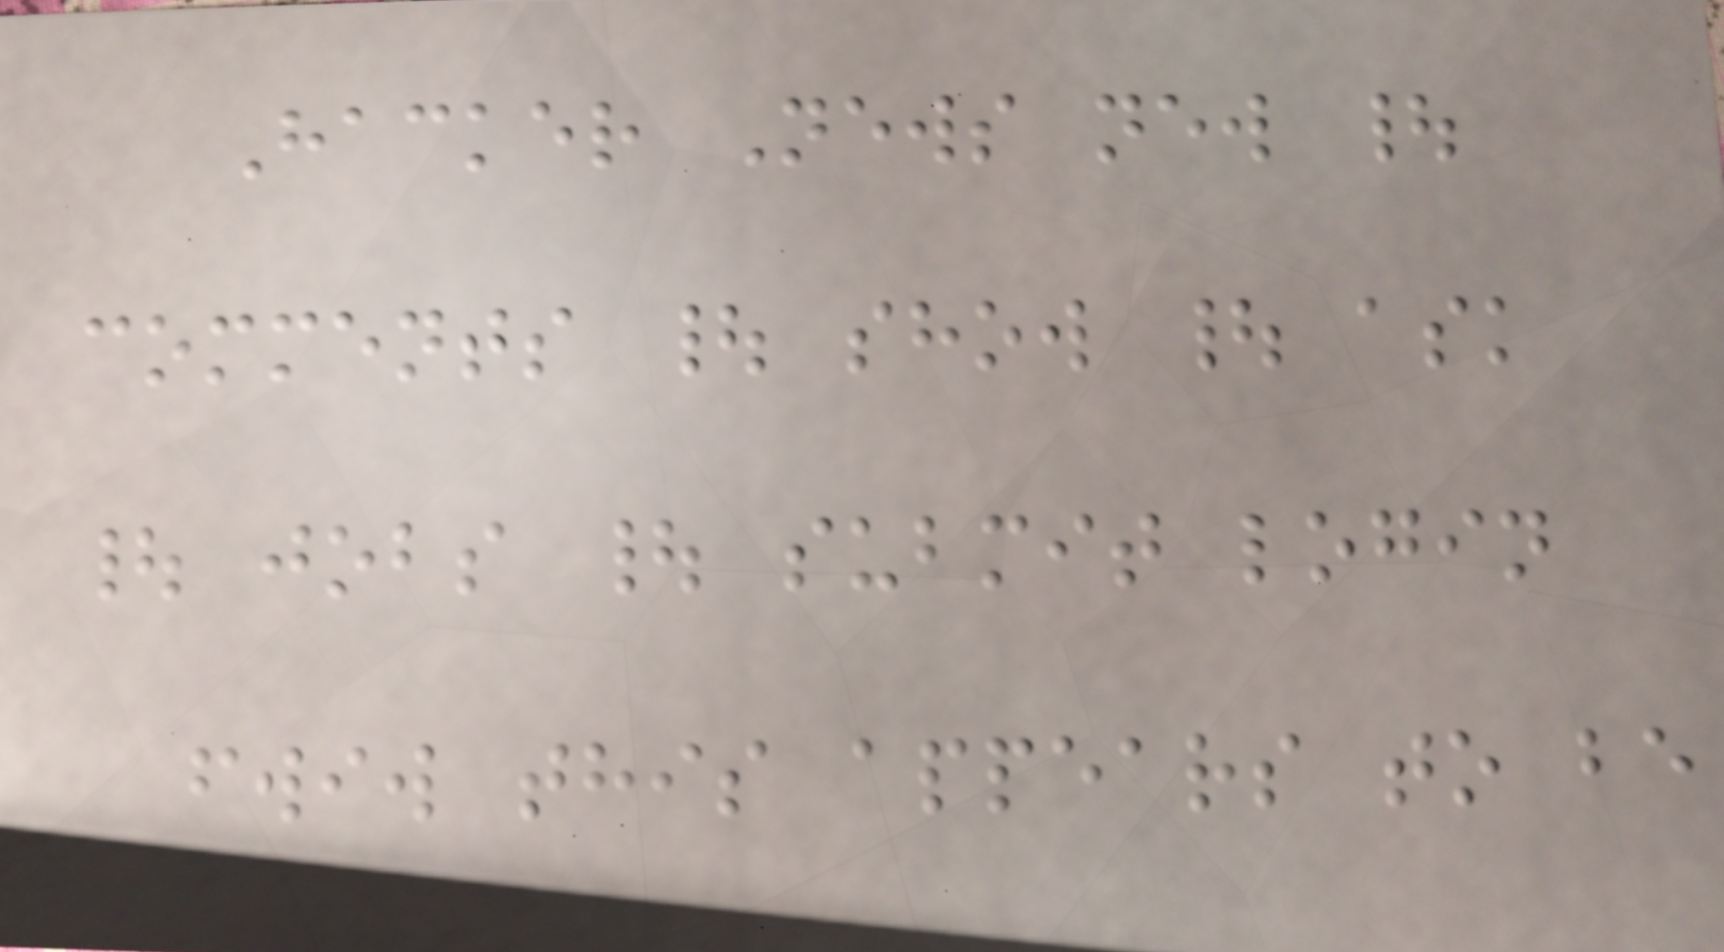Hacker News new |
comments | show | ask
| jobs | submit login
fwiw this appears to be
